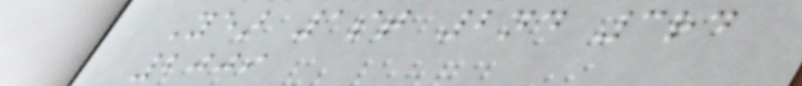Year 1st 2nd 3rd
2009
